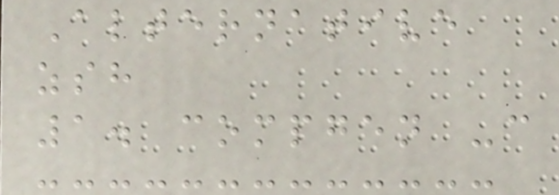Alternative
zsh
1. compgen -c
